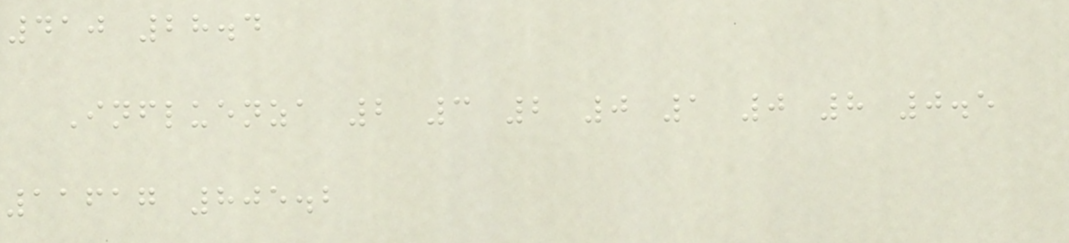410 28.4
Influenza 2 3 2 0 1 0 8 0.5
11617 805.2
